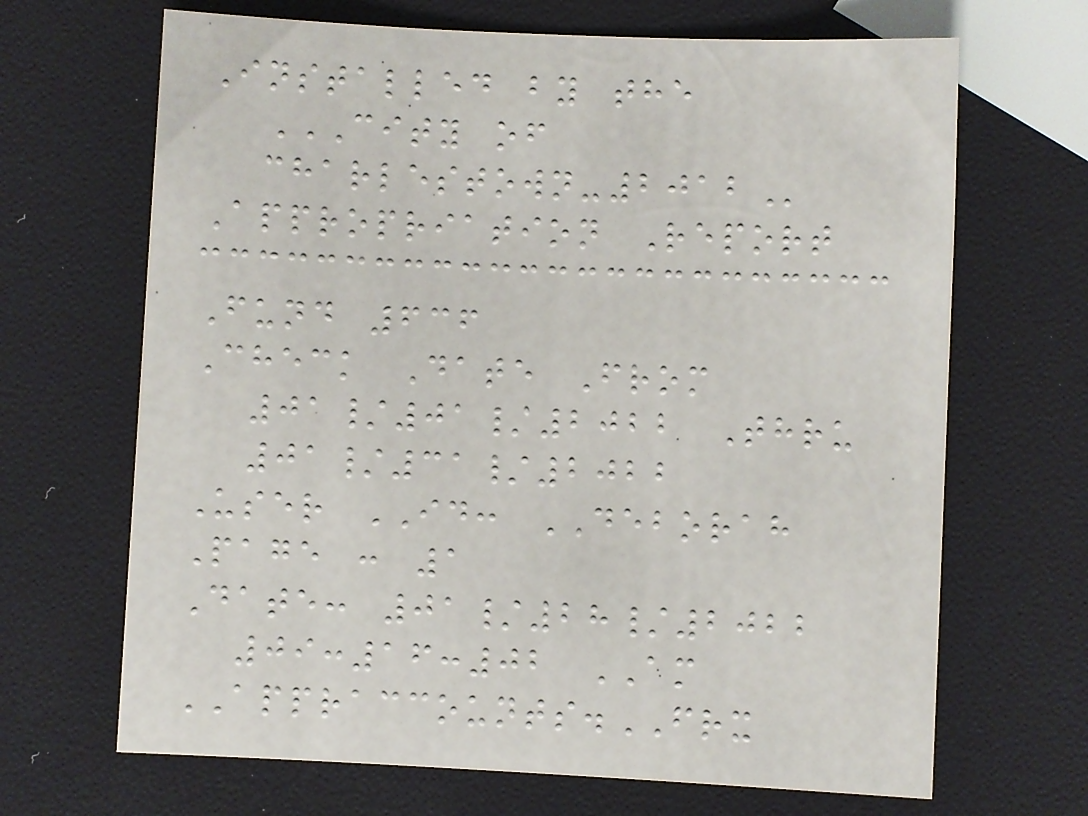Installed by the
CITY OF
CHARLESTOWN-2012
Appropriation Report
Fund 636
Check Date From
01/01/2022 Thru
01/31/2022
User ID: DEBORAH
Page : 1
Date: 01/28/2022
09:16:02 AM
APPRACCOUNTS.FRX
